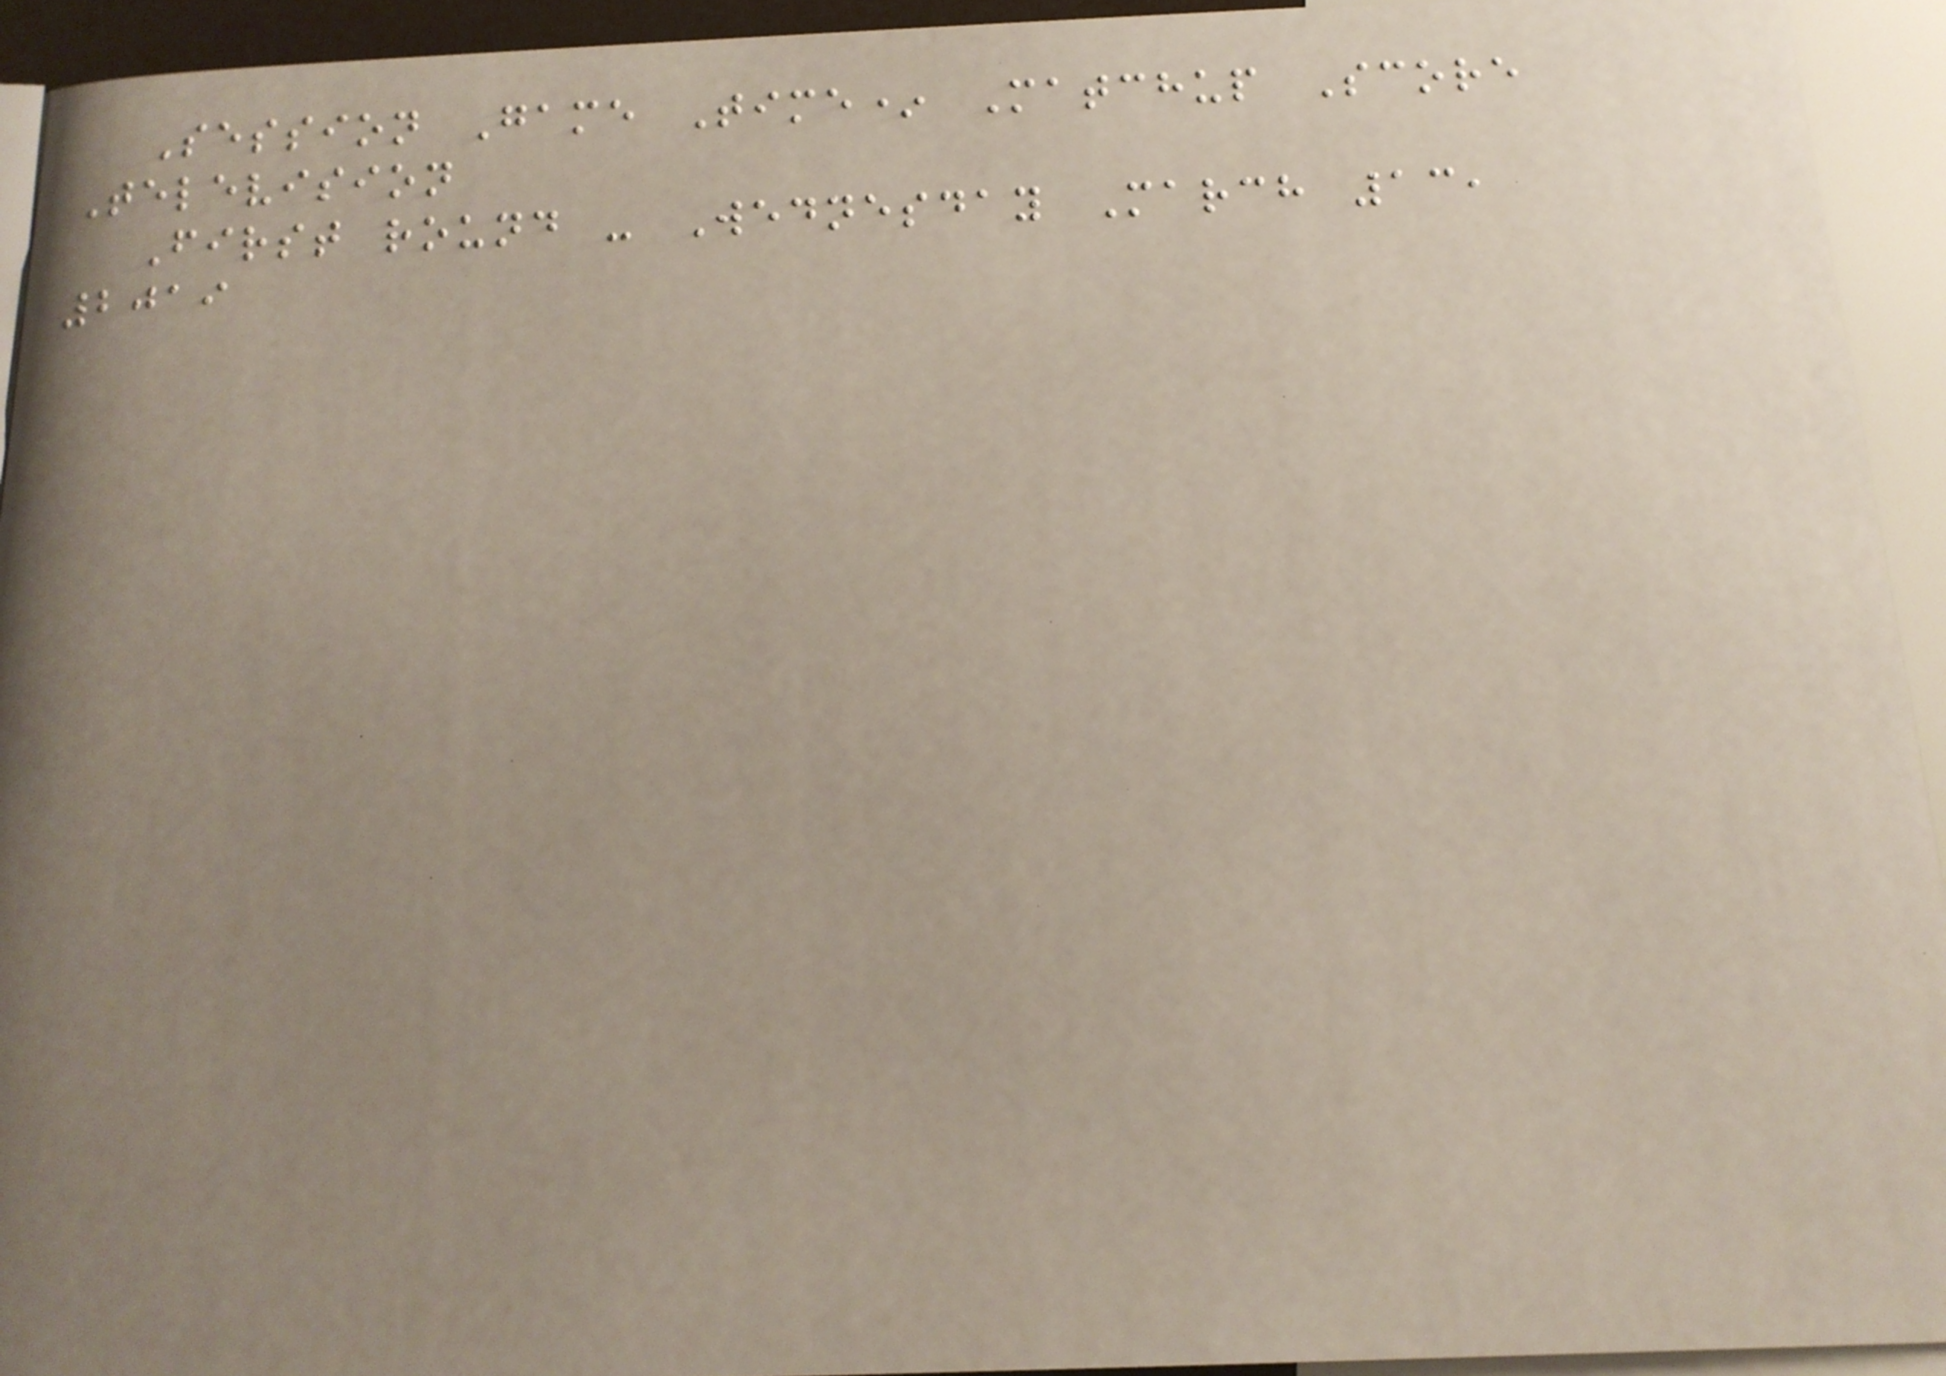Session Game Time* Matchup Score
Television
First round - Wednesday March 13,
2019
